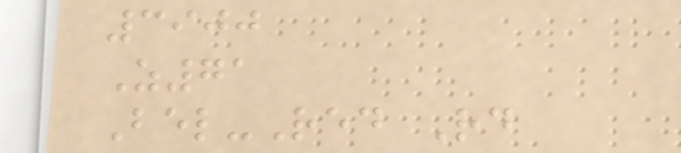3900
Z71
Bel-Red Rd
